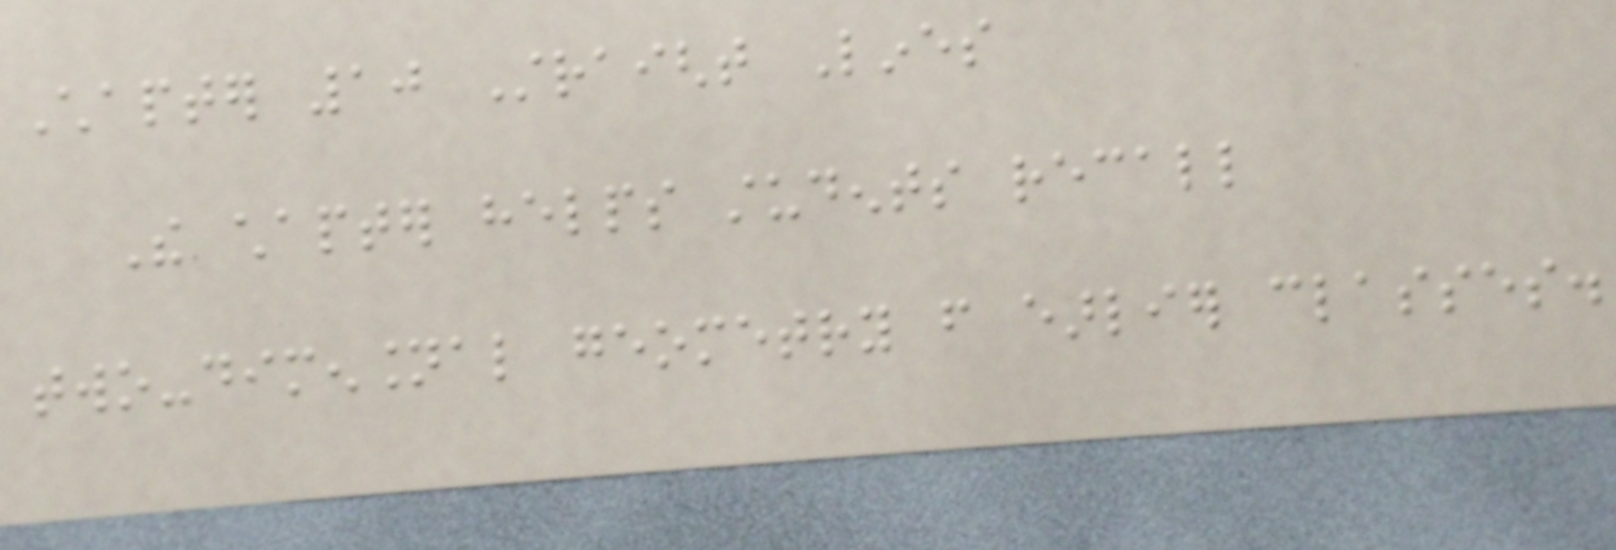Chapter 10 Straight Lines
The chapter helps students recall
two-dimensional geometry from earlier classes.
